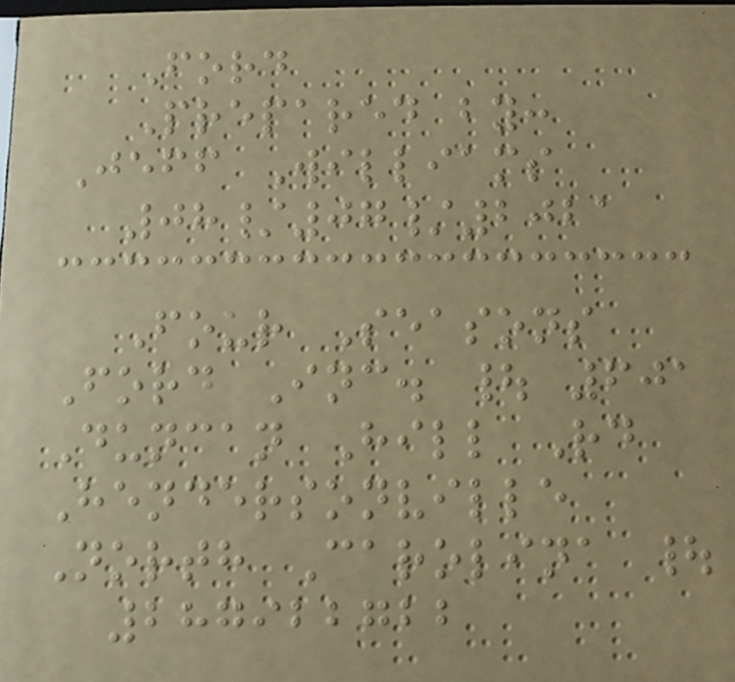Ford
Prepared by:
Jeff Williams
08/07/2021
Four Seasons
Ford Inc. | 601
Duncan Hill Rd
Hendersonville
North Carolina |
287922722
